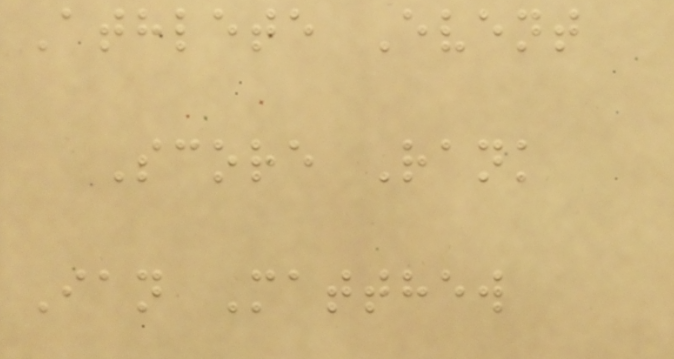Athlete Event
Score Rank
Ian Matthew
